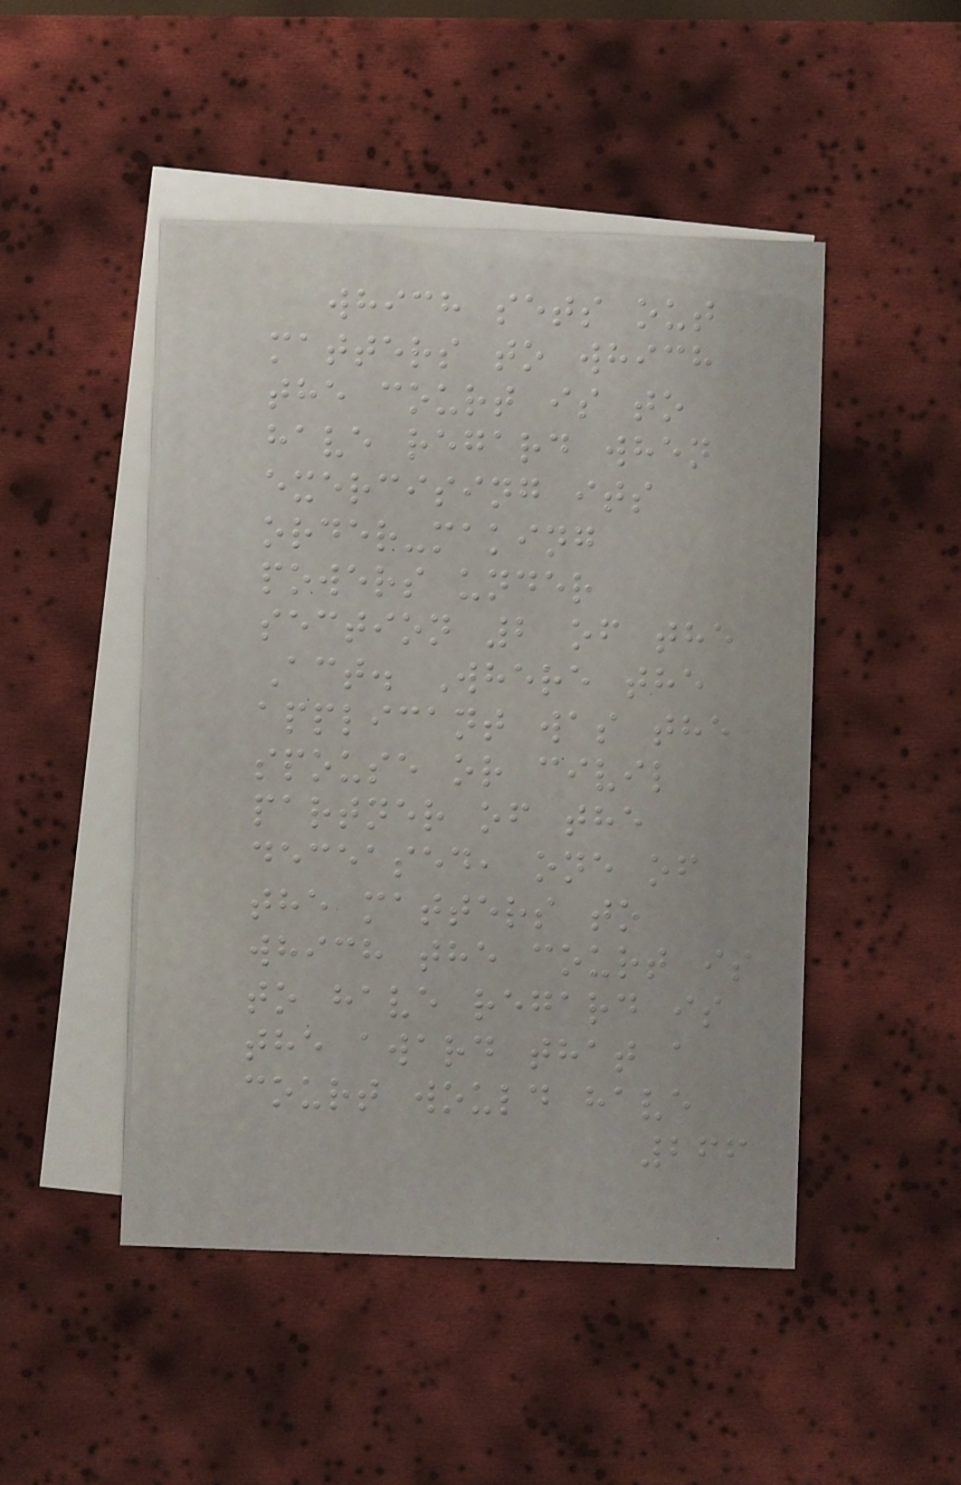which sets out
matters to which
the court is to
have regard when
exercising its
order-making
powers under
section 2 of the
Act. Where the
applicant was the
spouse or civil
partner of the
deceased, one of
the matters to
which the court is
to have regard is
the award that a
court would have
266
